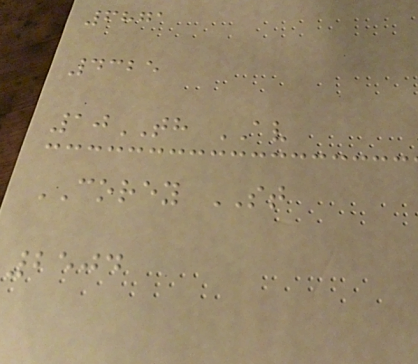6871
4325
10TH AV
COREY ST
2504
